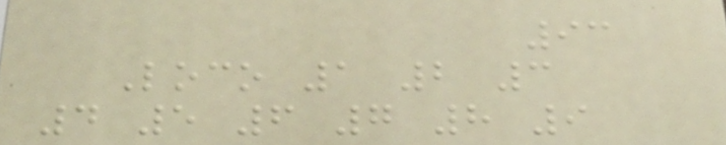93
Loco 1 2 3
4 5 6 7 8 9
